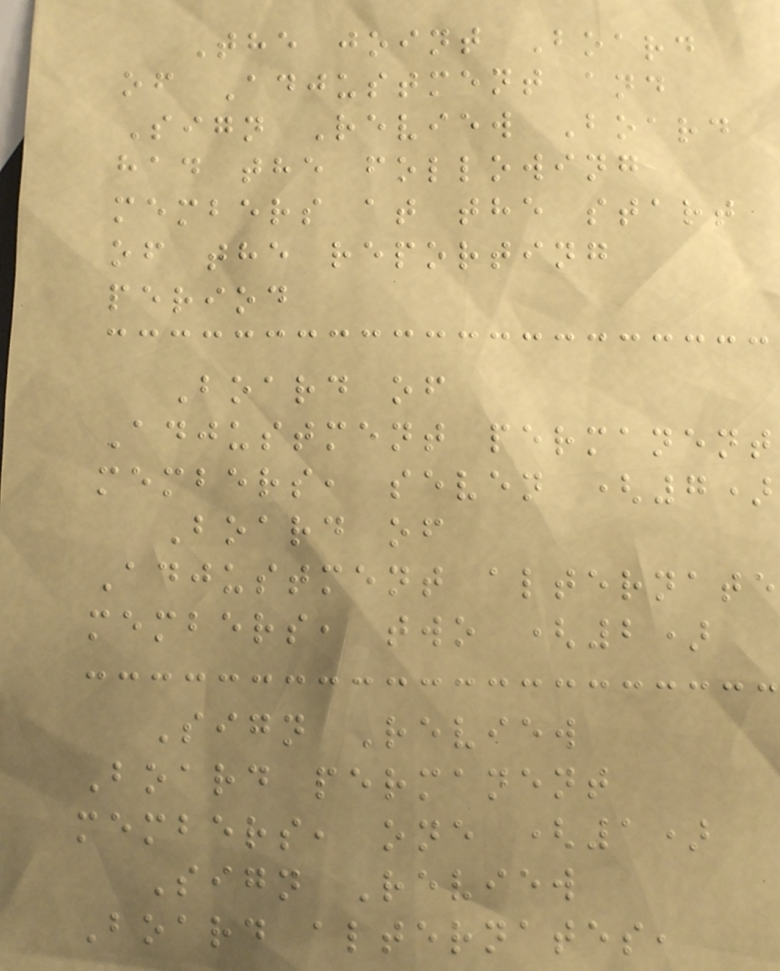The joint Board
of Adjustment and
Sign Review Board
had the following
members at the start
of the reporting
period
Board of
Adjustment permanent
members, seven (7)
Board of
Adjustment alternate
members, two (2)
Sign Review
Board permanent
members, one (1)
Sign Review
Board alternates,
